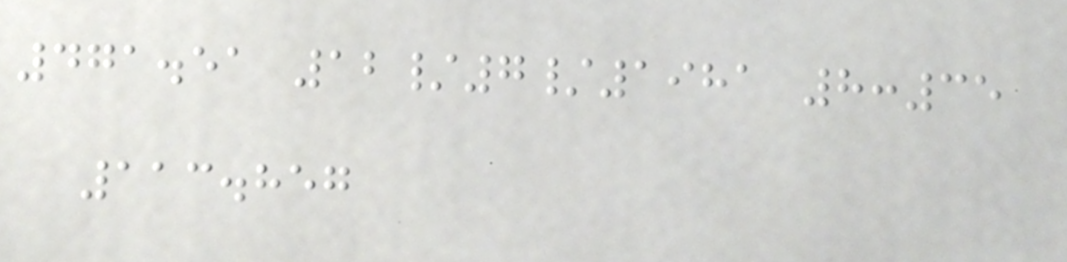471.51 12/7/1981 8:35
113.857
